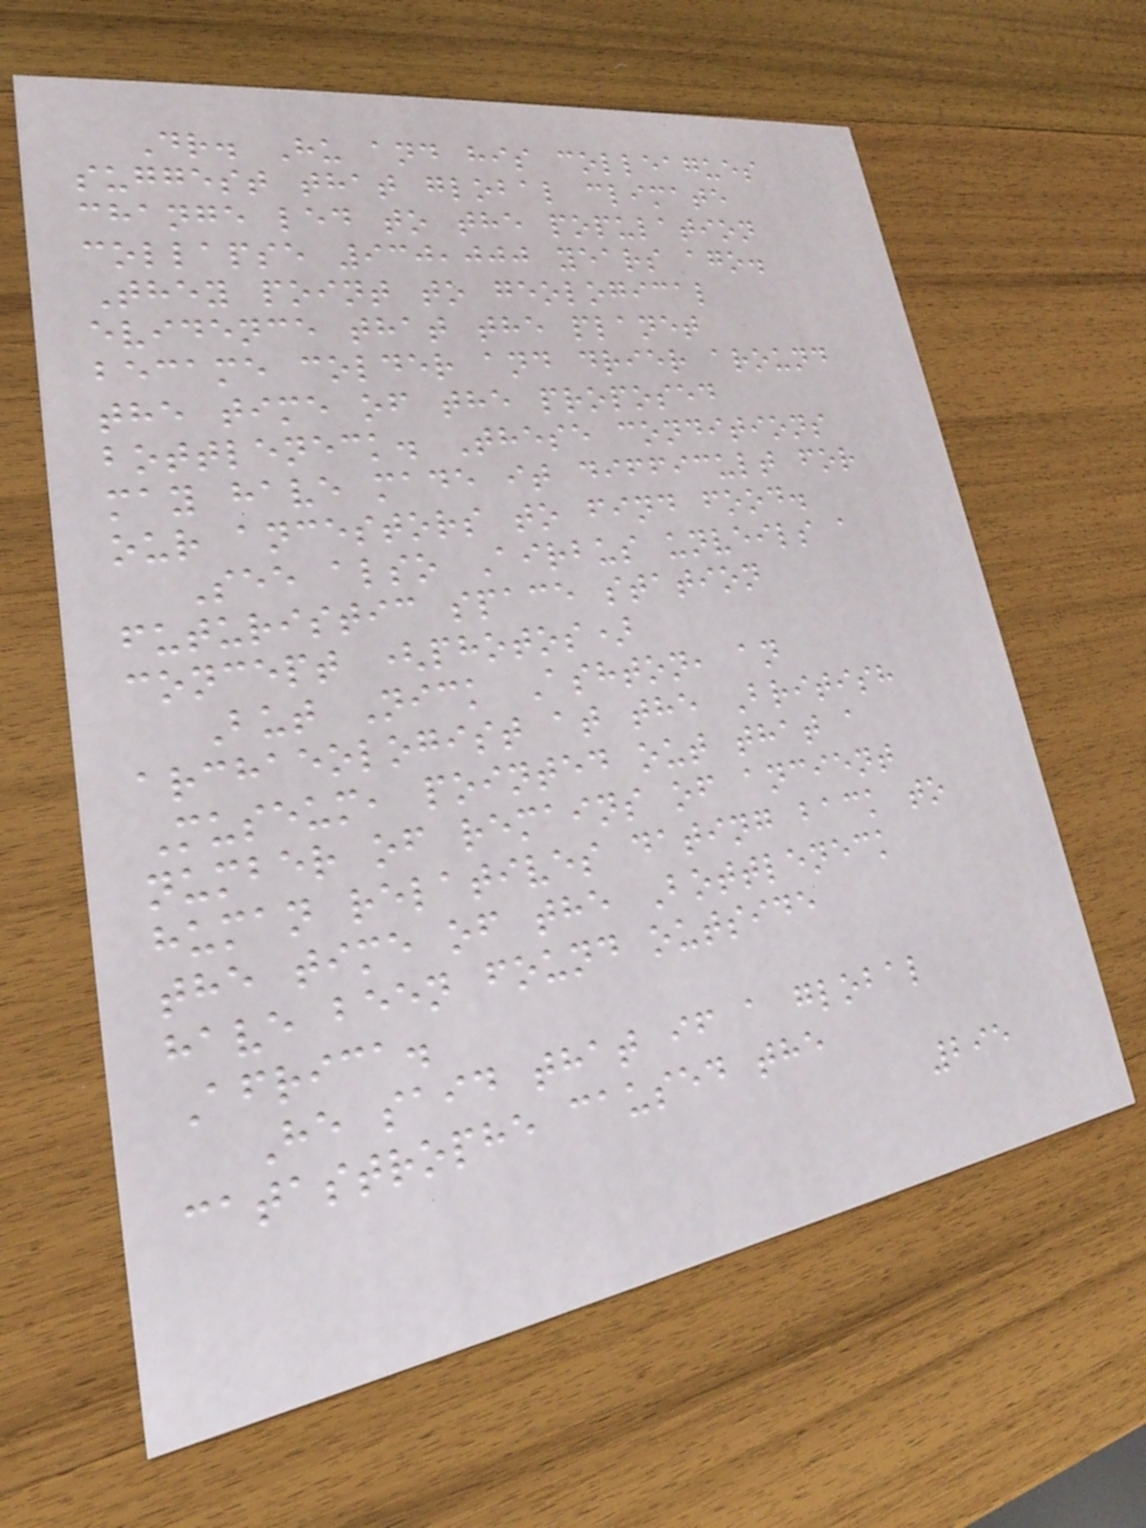Dr. Hu and his colleagues
suggest that global climate
change led to the population
collapse 930,000 years ago.
They point to geological
evidence that the planet
became colder and drier around
the time of the proposed
bottleneck. These conditions
may have made it difficult for
our ancestors to find food.
See also Airbus unveils a
futuristic space station
concept (photos)
But Nick Ashton, an
archaeologist at the British
Museum, pointed out that a
number of remains of ancient
human relatives dating back to
the time of the Bottleneck
have been found outside
Africa.
He said that if a global
catastrophe caused the
295
